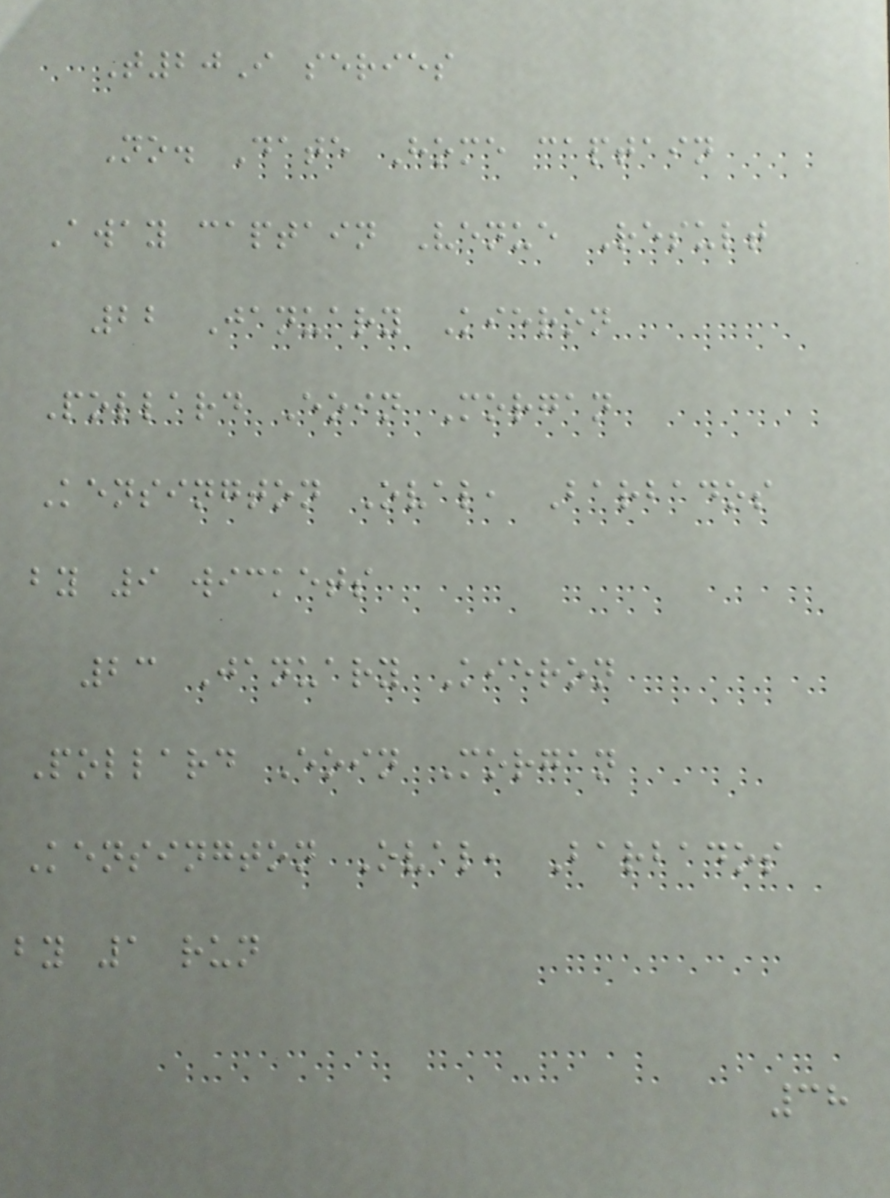T20I series
No. Date Home captain
Away captain Venue Result
22 January Kieron
Pollard Eoin Morgan
Kensington Oval, Barbados
by 9 wickets
23 January Kieron
Pollard Eoin Morgan
Kensington Oval, Barbados
by 1 run
38
